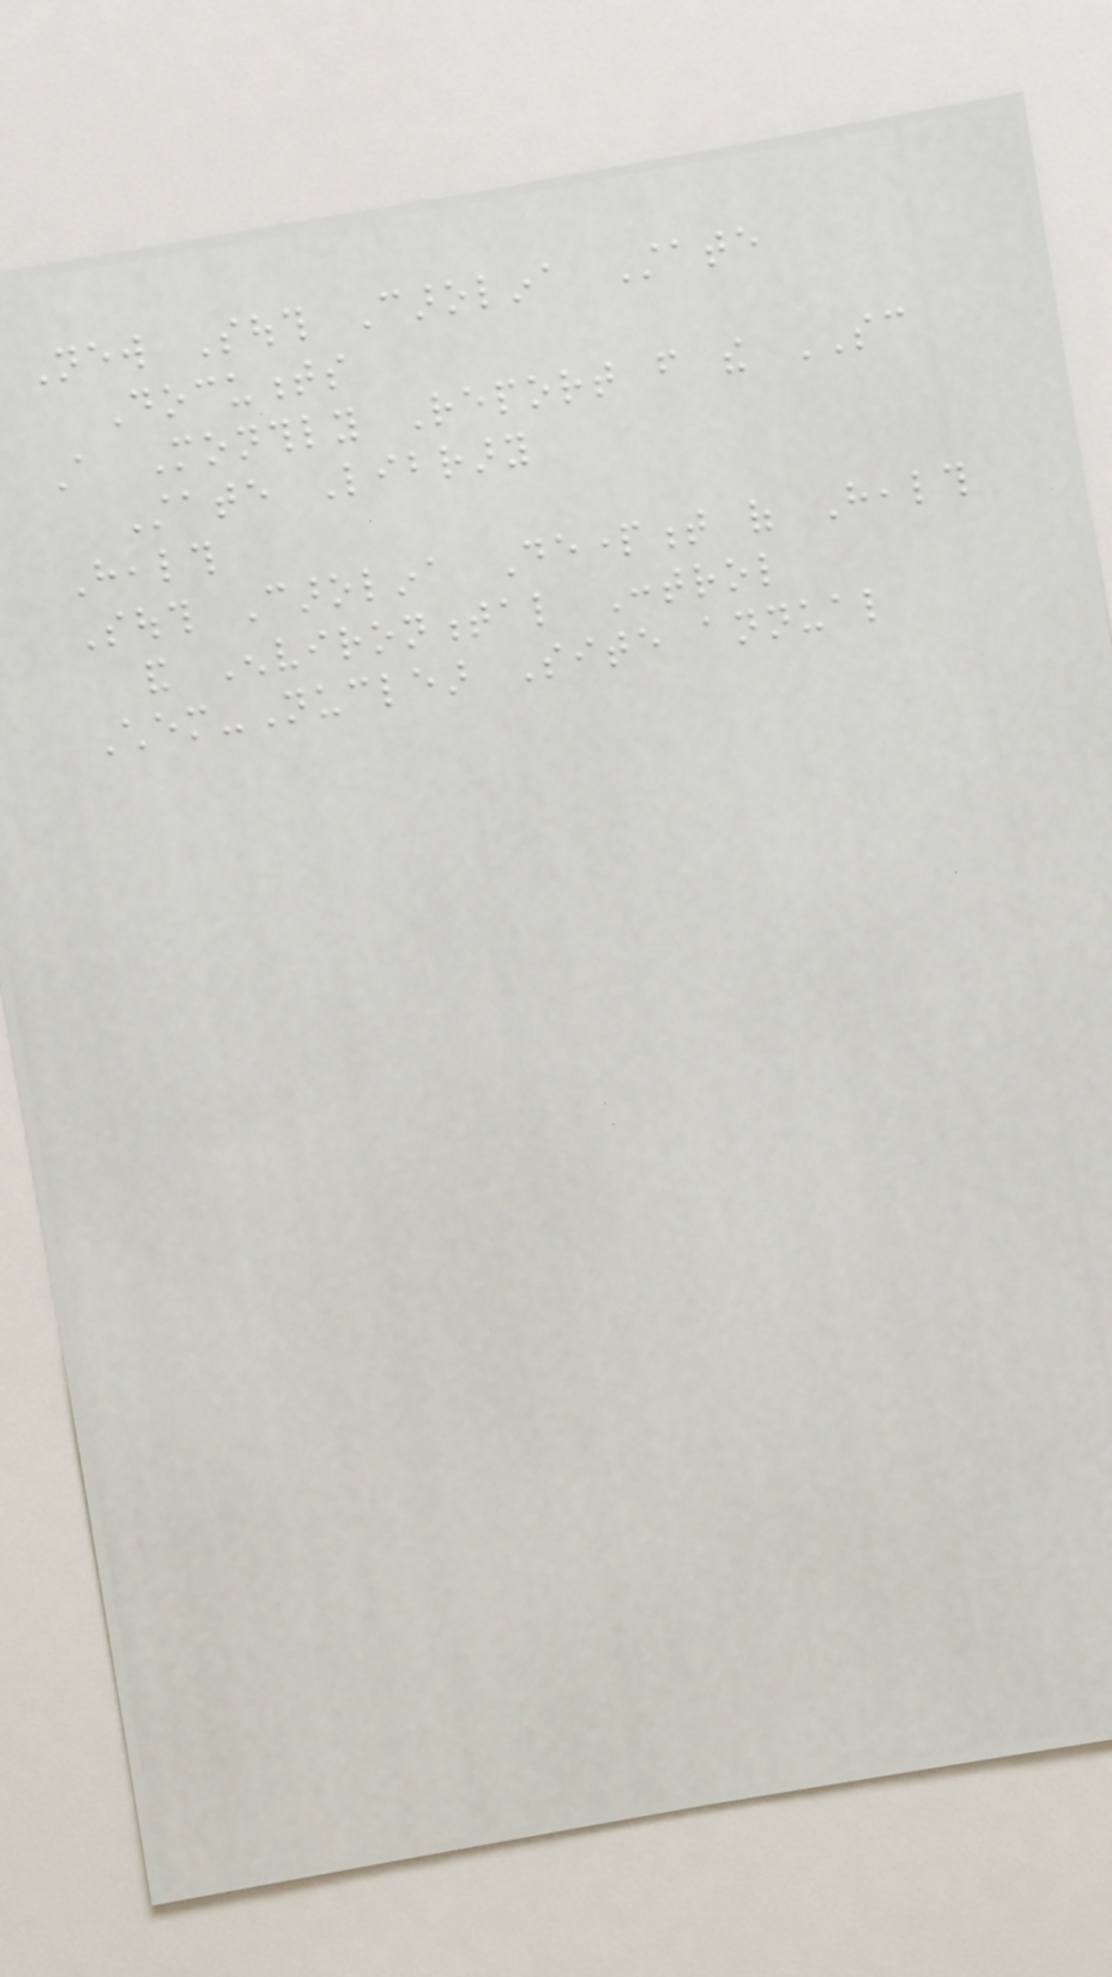New South Carolina State
Documents
A Monthly Report from the SC
State Library
Health
South Carolina Department of Health
and Environmental Control
Chem-Nuclear Site annual
